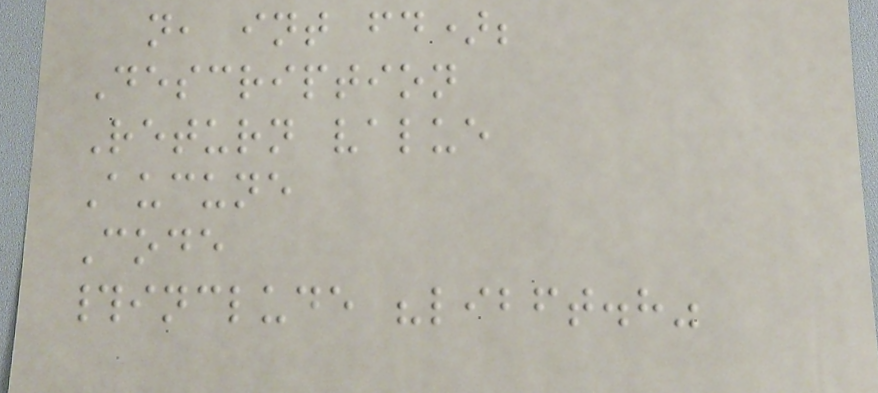n, int fd);
Description
Return value
Aucune
Code
#include "libft.h"
